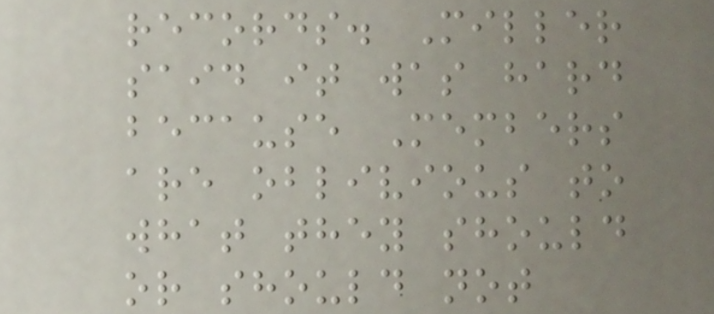records. Miller
said it was hard
because Members
are oblivious to
what they should
or should not
